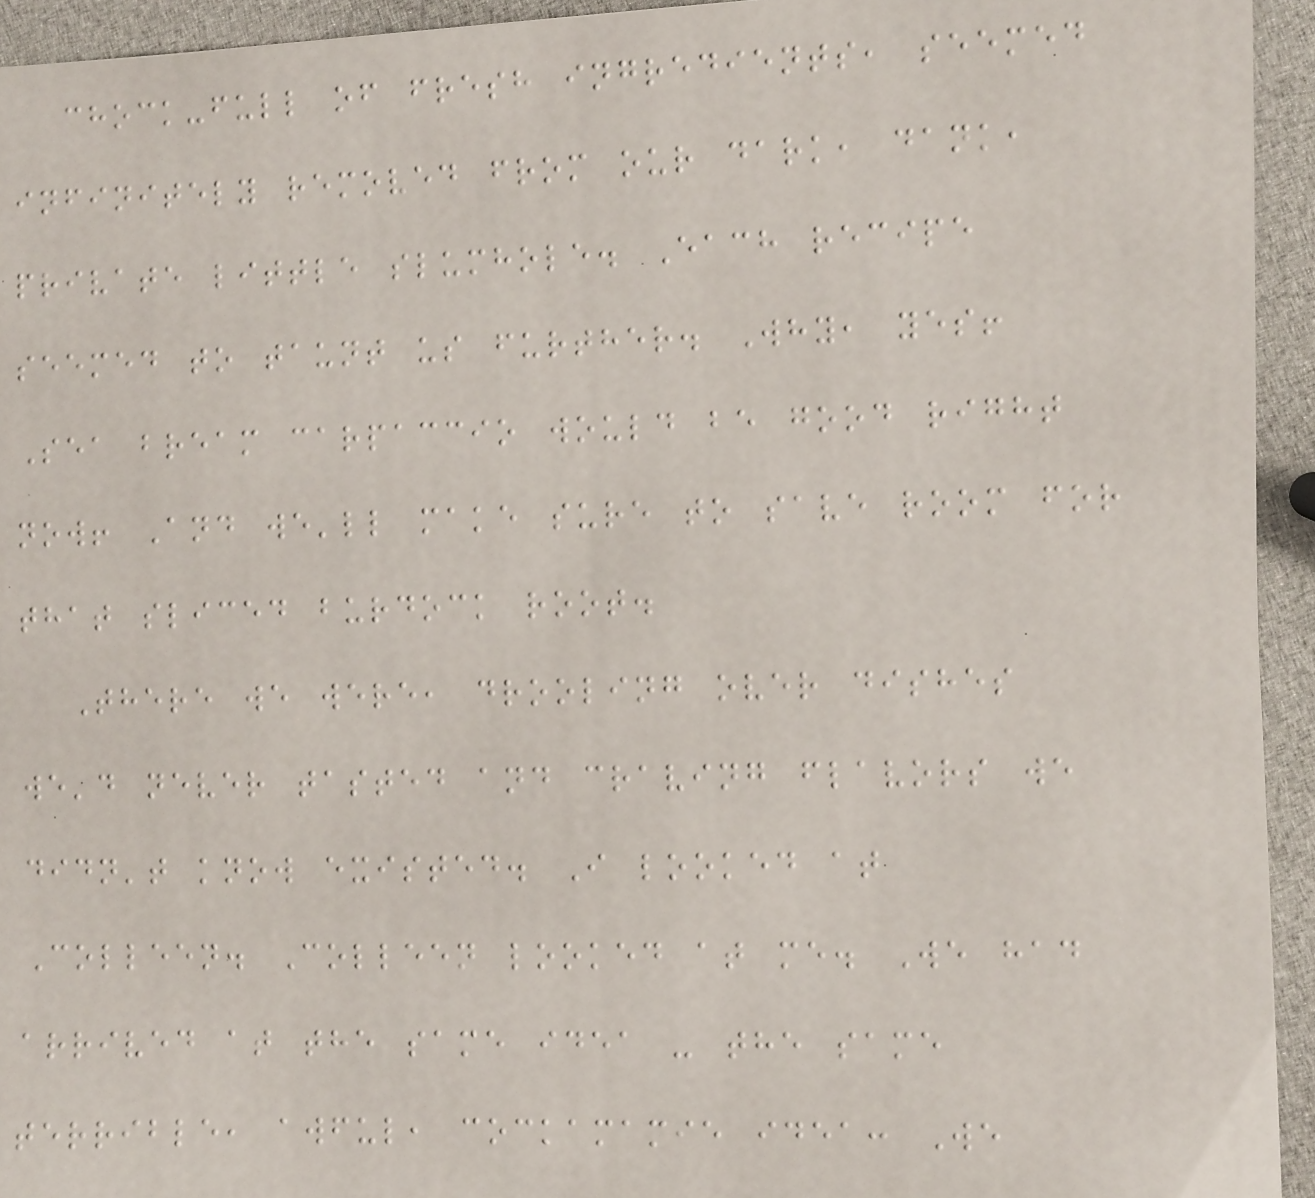chock-full of fresh ingredients, seemed
infinitely removed from our dark, dank,
private little slumhole. Each recipe
seemed to taunt us further. Why, yes!
Sea bream carpaccio would be good right
now! And we'll make sure to save room for
that sliced burdock root.
There we were, drooling over dishes
we'd never tasted and craving flavors we
didn't know existed. I looked at
Colleen. Colleen looked at me. We had
arrived at the same idea - the same
terrible, awful, cockamamie idea: We
